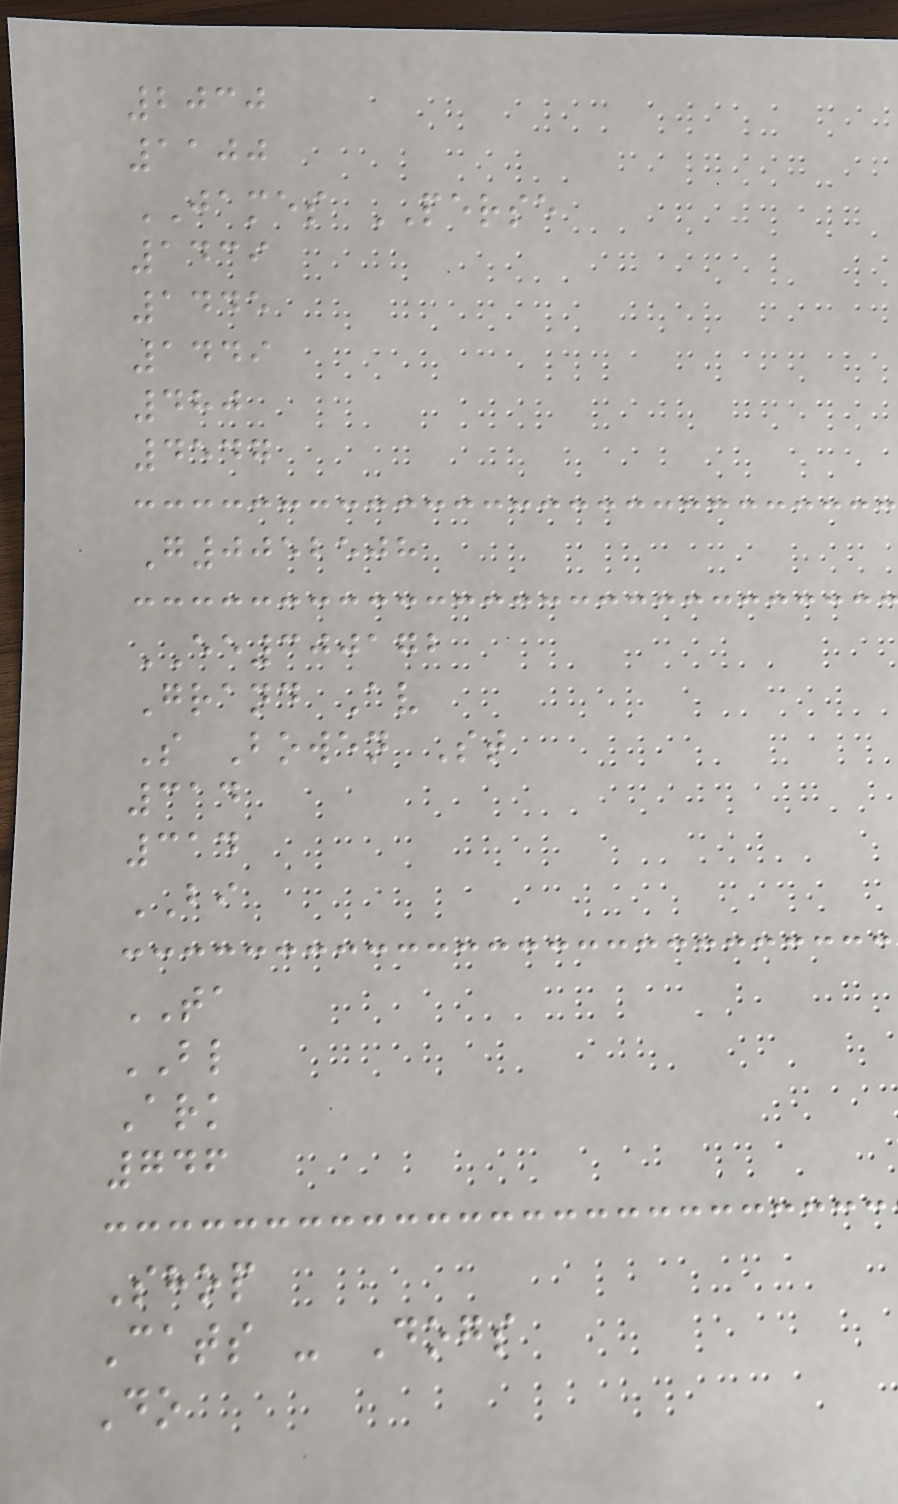2030
1100
JAMES PERSE
1439
1445
1449
480
4547
G0052508
EE300172
Grand Av
S Bowen St
314
314
BI
TA
BL
Ark
746
Shop
Cats - Dogs
Do
